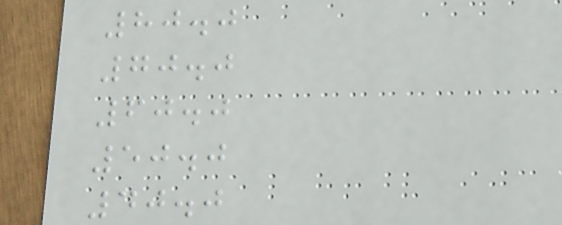80.0
70.0
60.0
50.0
40.0
